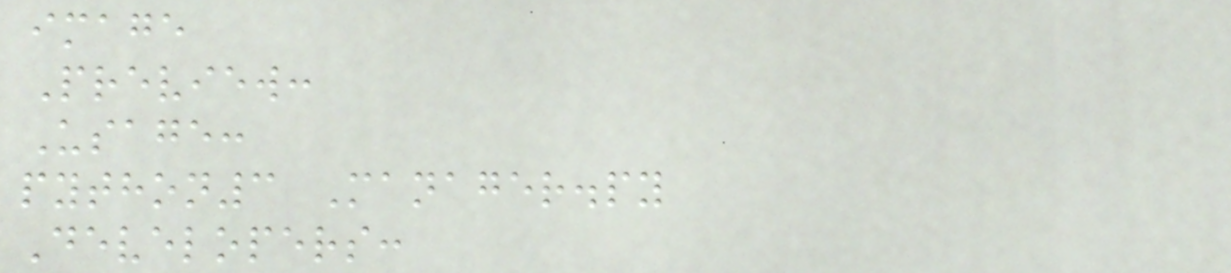image
Preview:
Usage:
python3 Manager.py
Developers:
